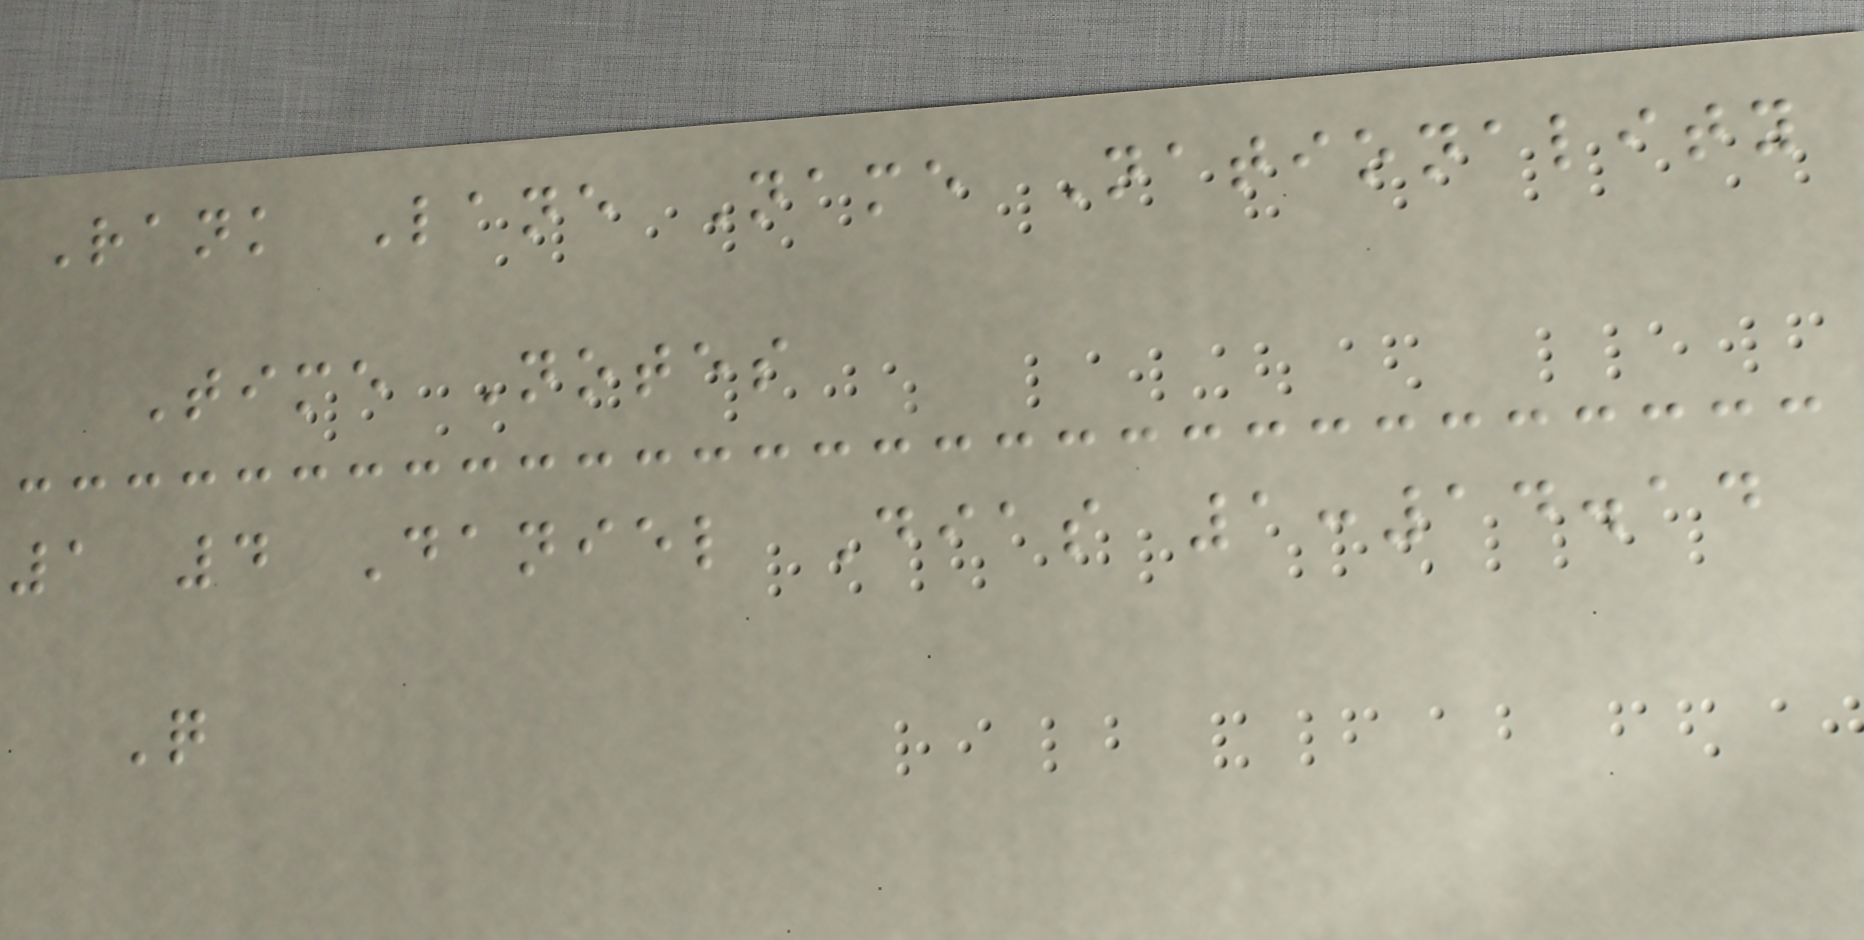Rank Lane Name Nationality
Time Notes
1 4 Daniel Dias 1:14.14
Q
